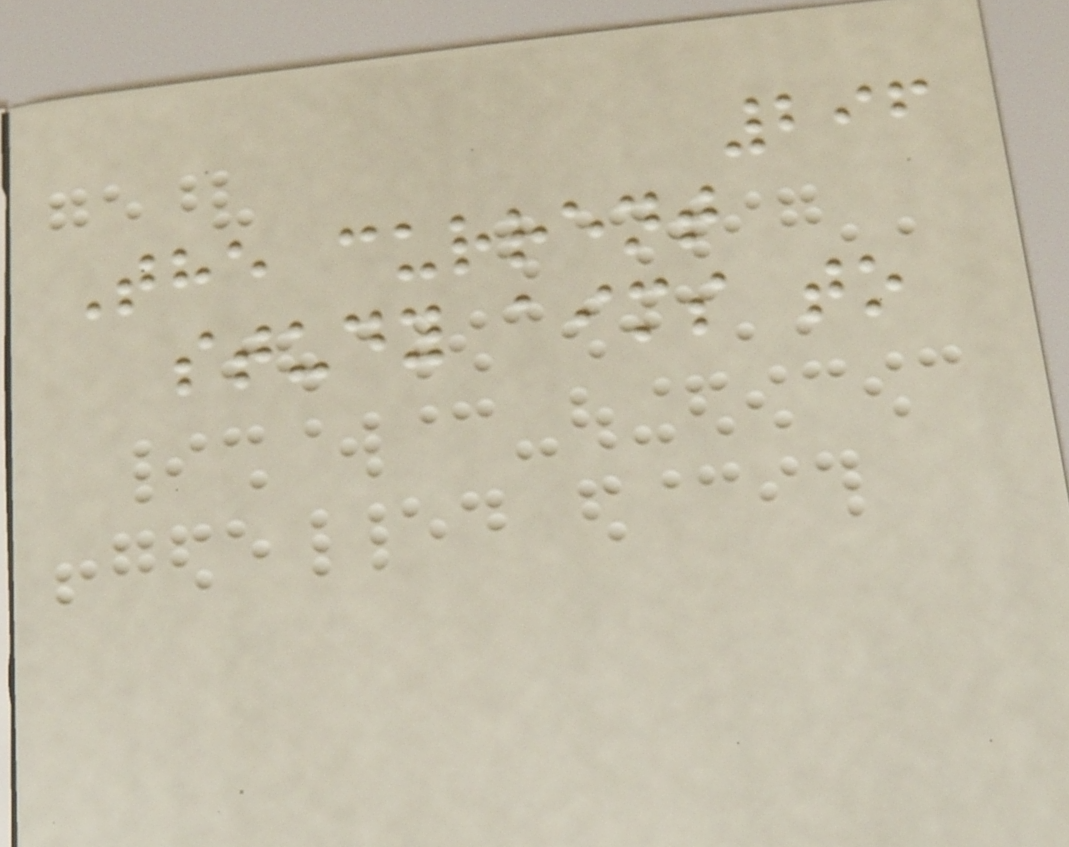296
The current
study aims to
